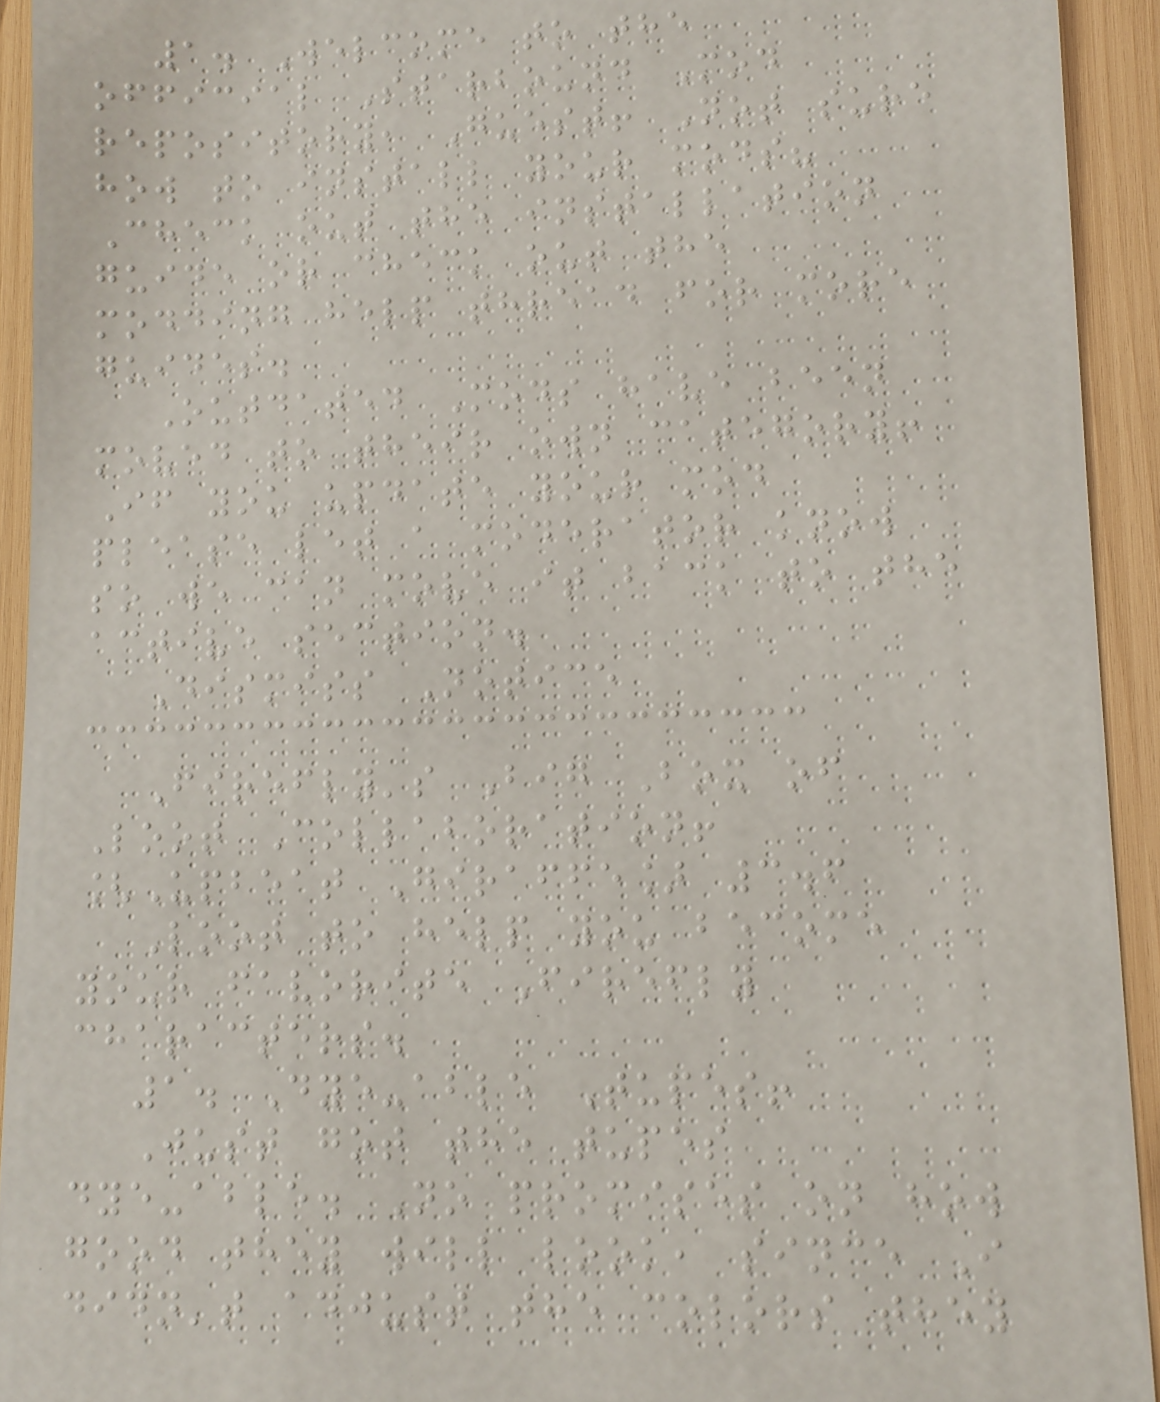1. Welcome to the
official Starbound Mod
repository, Guest! Not sure
how to install your mods?
Check out the installation
guide or check out the
modding help thread for more
guides.
Outdated Mods have been
moved to their own category!
If you update your mod
please let a moderator know
so we can move it back to the
active section.
Dismiss Notice
Firefly's Big Box of
Loot Collaboration!
[Upbeat Giraffe] 3.6
Loot to help you become
your favorite Firefly
characters.
1. Dye-able Tupes!
Just got the tupes
dye-able. No promises on how
good they will look, since I
didn't adjust the colors they
